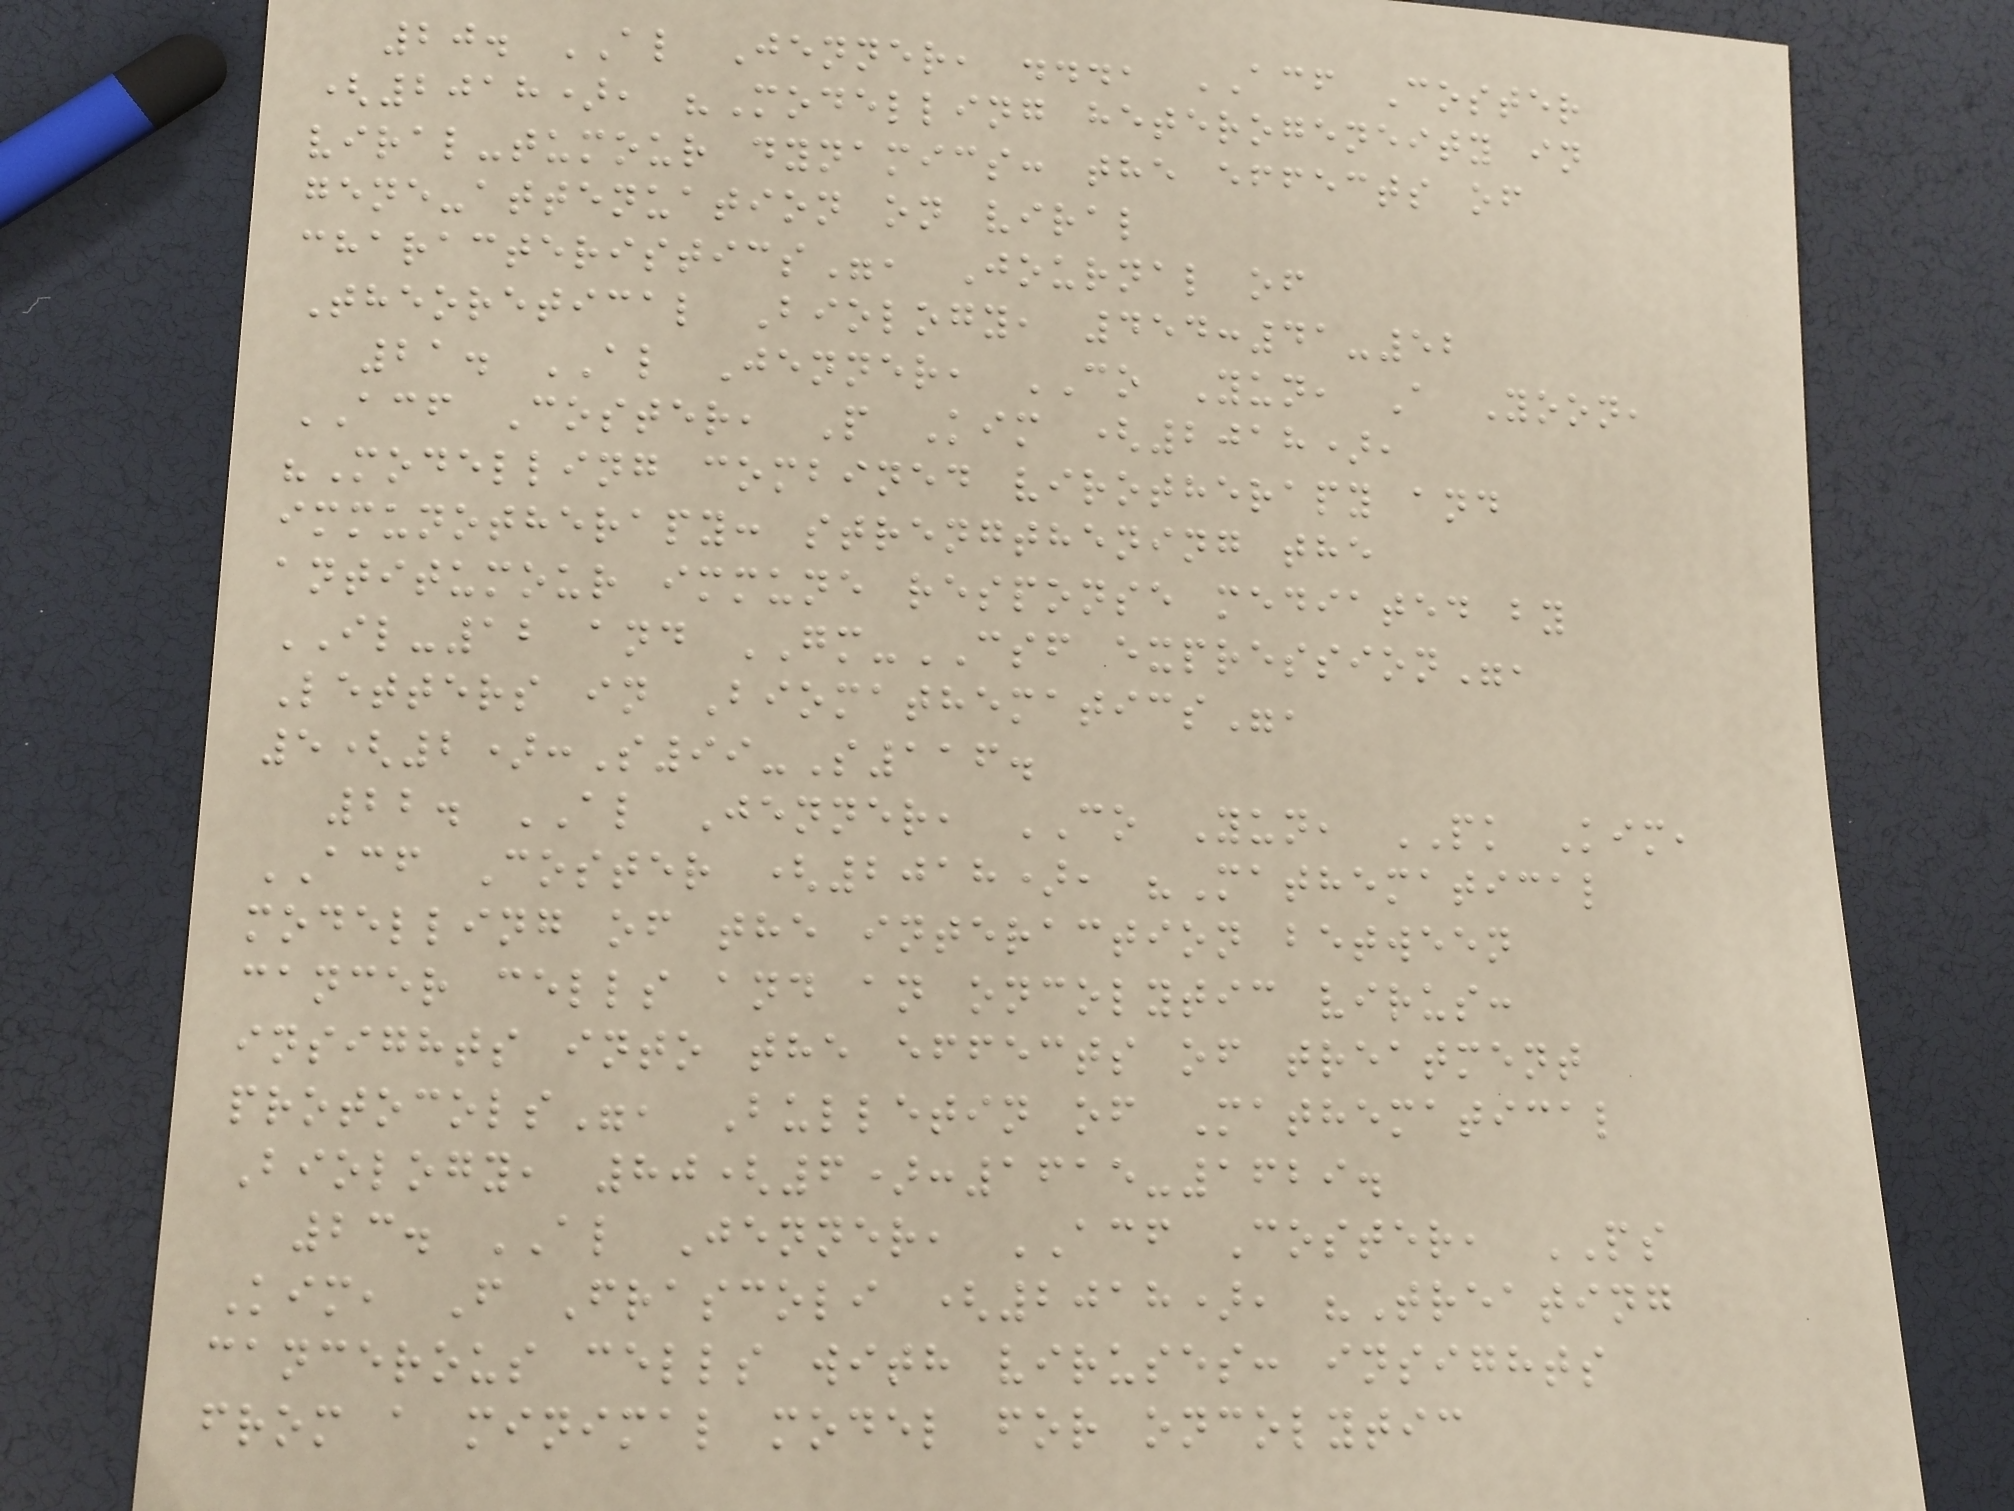20. AL Jenner, ..., ACF Coster
(2018), "Modelling heterogeneity in
viral-tumour dynamics: the effects of
gene-attenuation on viral
characteristics", Journal of
Theoretical Biology, 454:41-52
21. AL Jenner, CO Yun, A Yoon,
ACF Coster, P Kim (2018),
"Modelling combined virotherapy and
immunotherapy: strengthening the
antitumour immune response mediated by
IL-12 and GM-CSF expression",
Letters in Biomathematics",
5(2):S99-S116.
22. AL Jenner, CO Yun, PK Kim,
ACF Coster (2018), "Mathematical
modelling of the interaction between
cancer cells and an oncolytic virus:
insights into the effects of treatment
protocols", Bulletin of Mathematical
Biology, 80(6):1615-1629.
23. AL Jenner, ACF Coster, PS
Kim, F Frascoli (2018), "Treating
cancerous cells with viruses: insights
from a minimal model for oncolytic
